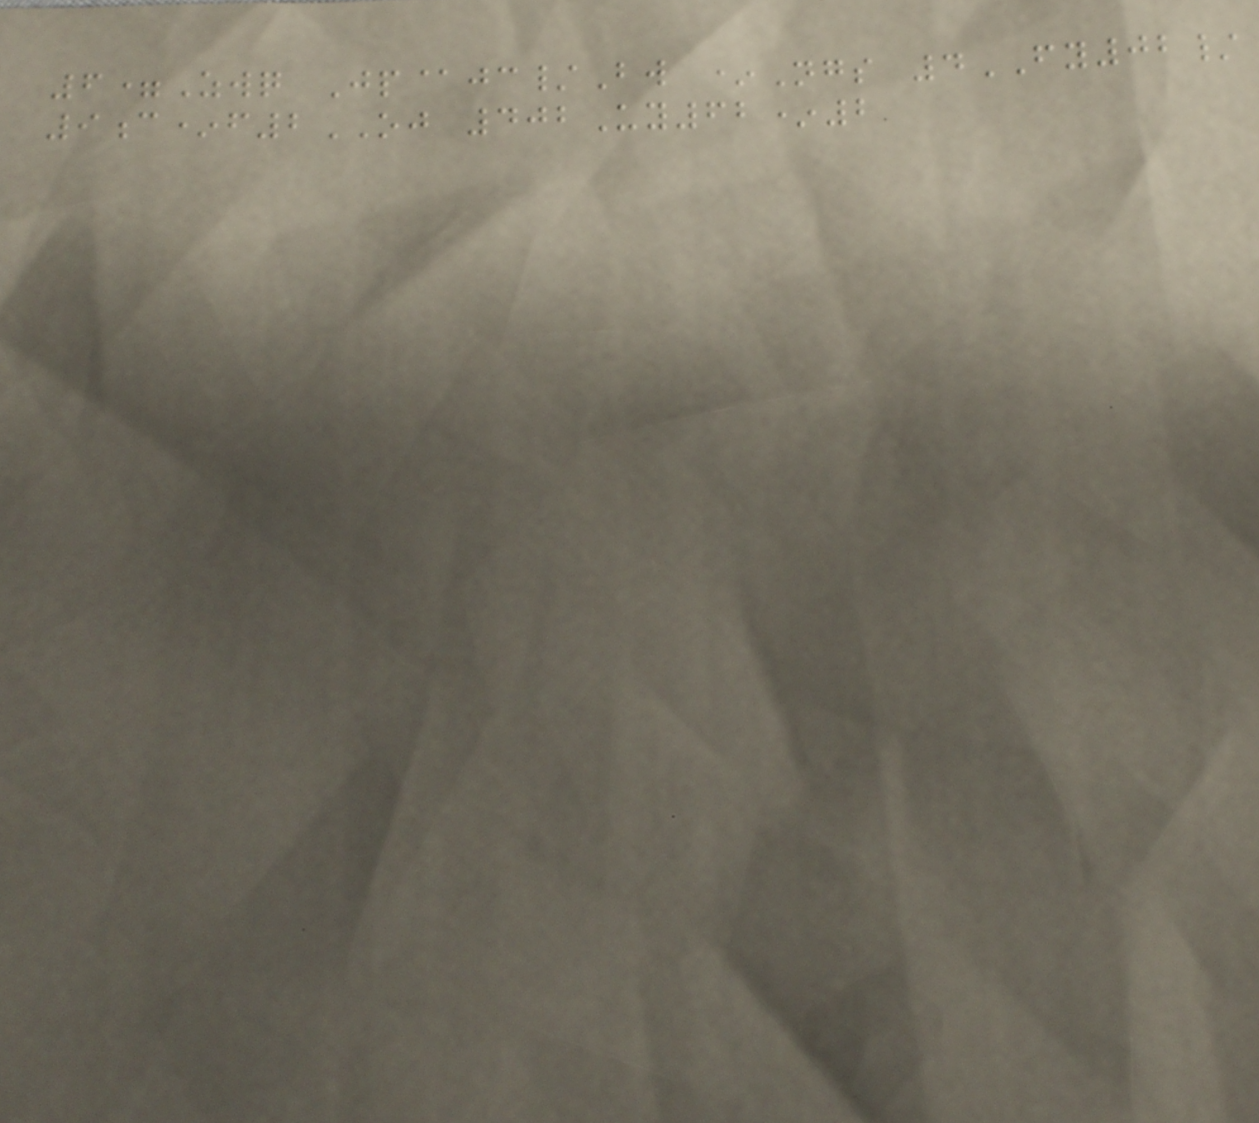6=Zwq Jp@jc/Bw *Ngs 4FY02/
9c*f2OJ 402Uy62*2
